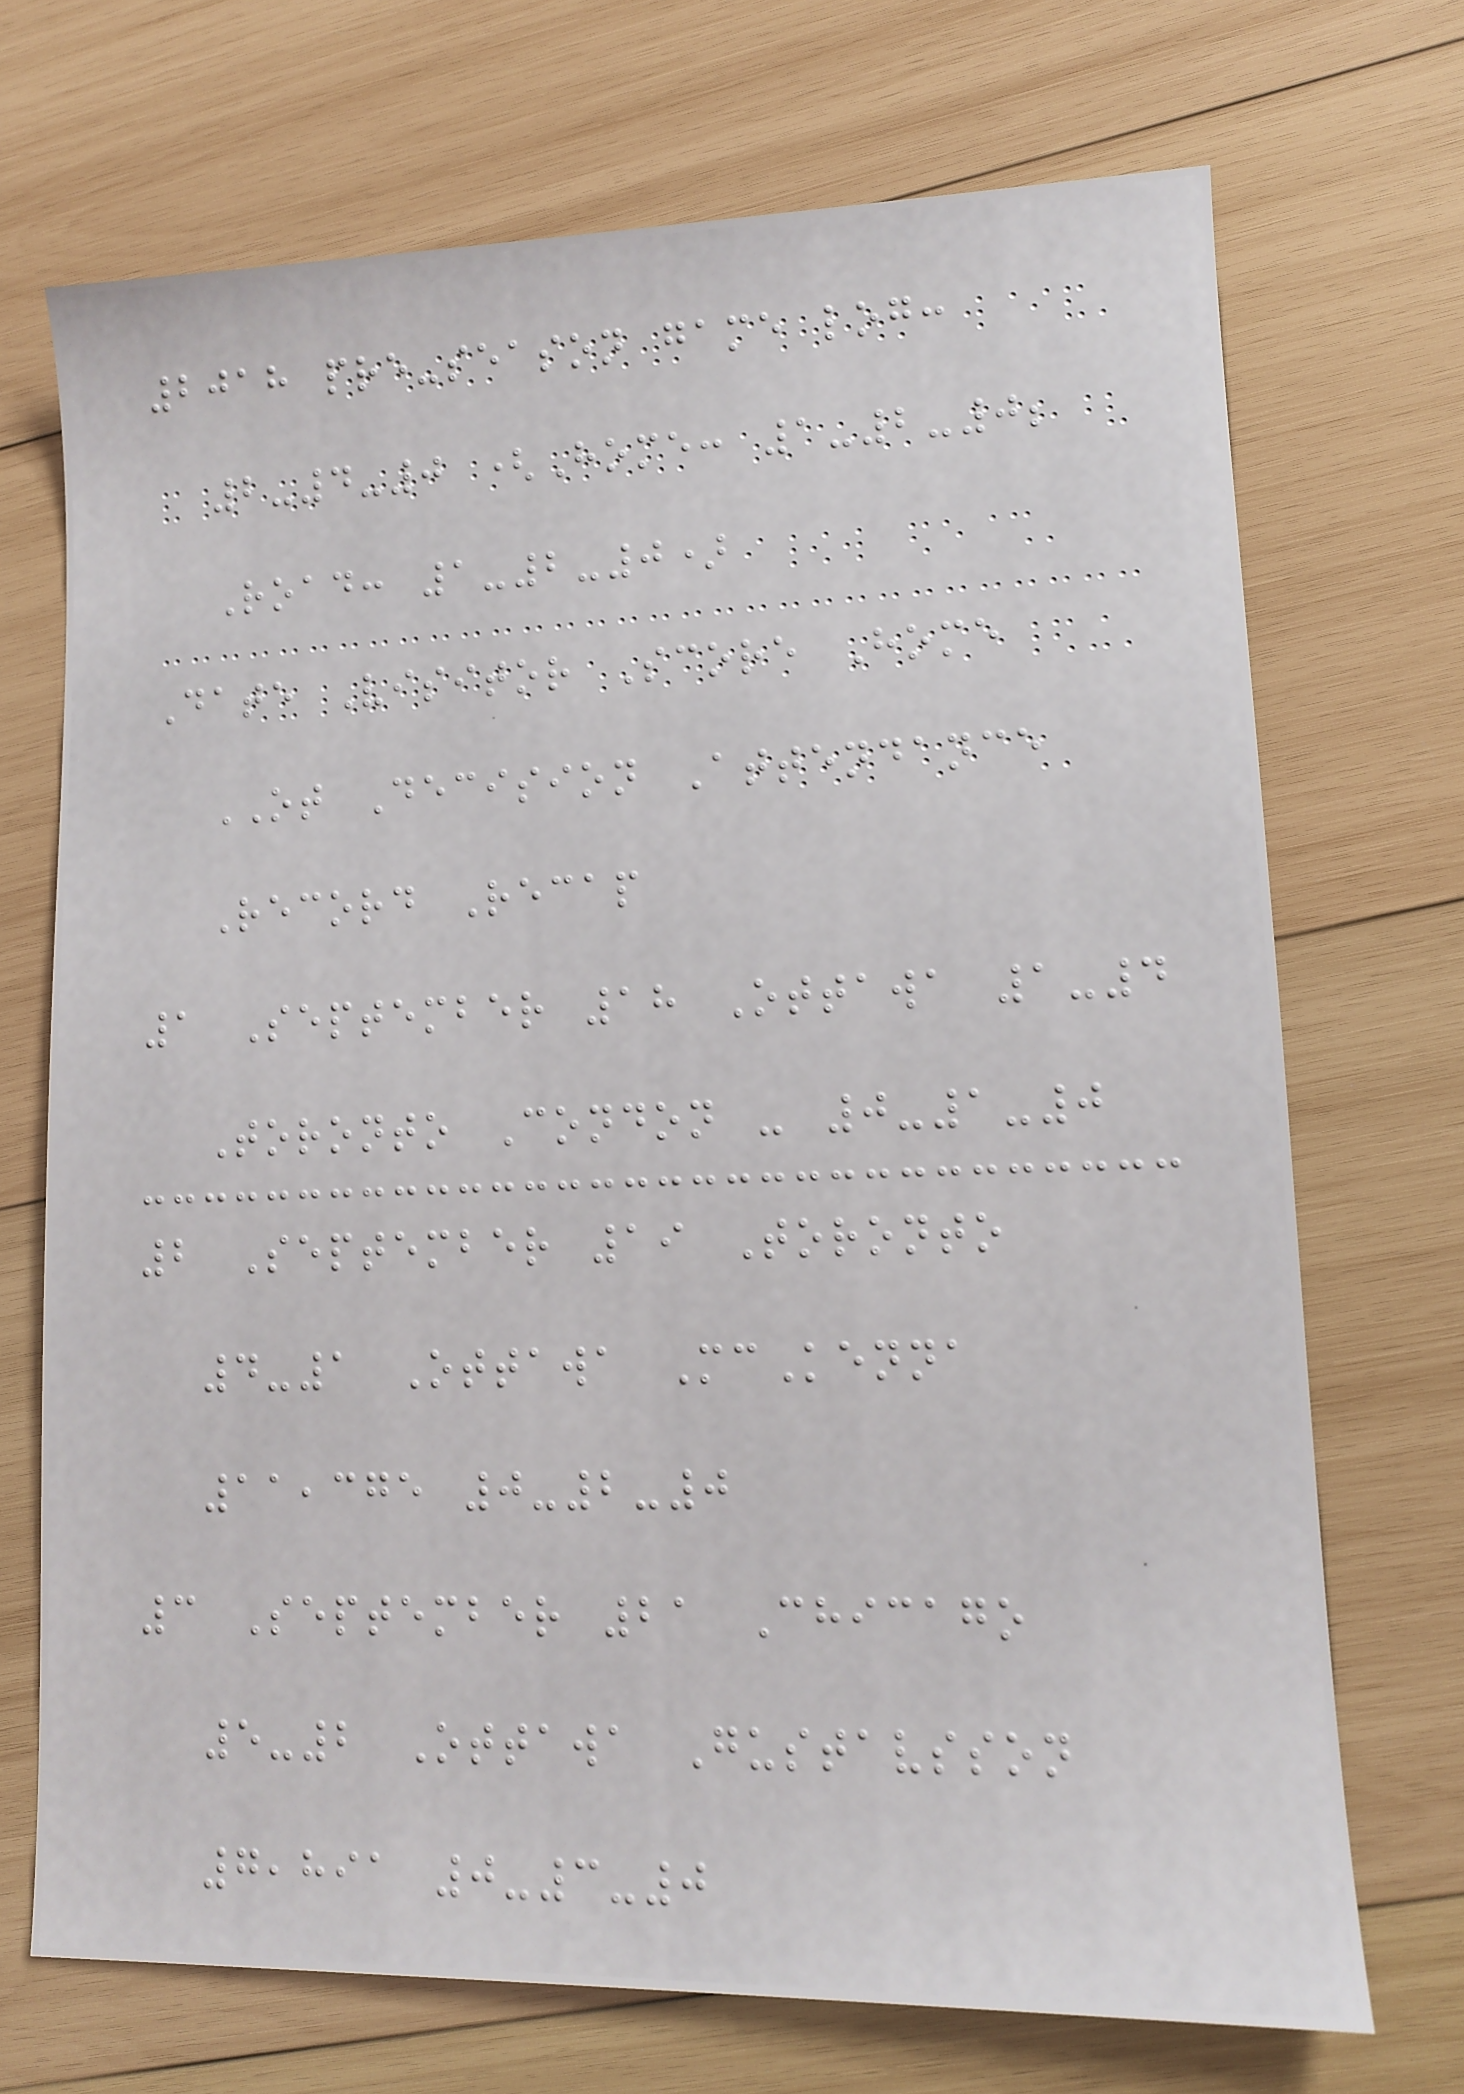2018 pre-season game log:
2-4-0 (Home: 1-2-0;
Road: 1-2-0)
Date Visitor Score Home
OT Decision Attendance
Record Recap
1 September 18 Ottawa 1-4
Toronto Condon - 0-1-0
2 September 19 Toronto
4-1 Ottawa McKenna
11,375 0-2-0
3 September 21 Chicago
5-2 Ottawa Gustavsson
7,891 0-3-0
